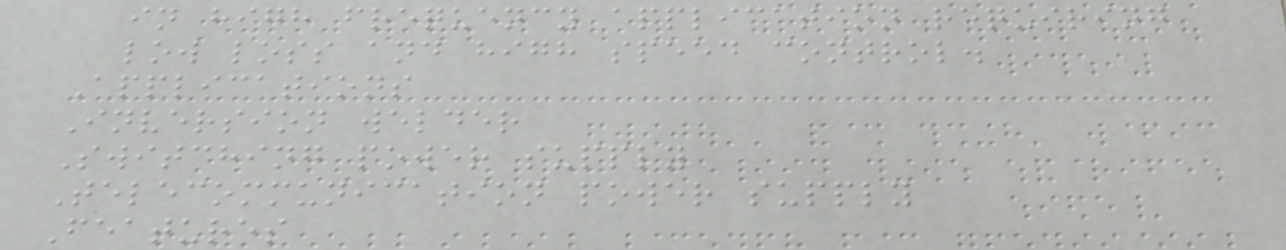in high frequency application requiring
low loss and high speed control.
Applications
Inversion welder
Switching power supply
Telecommunication power supply
Features
